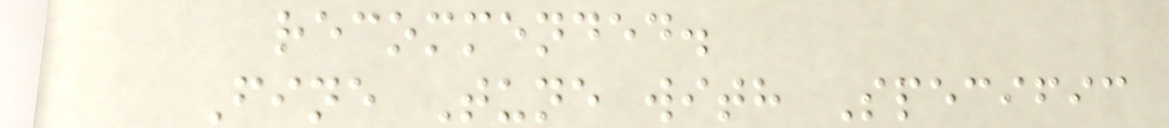recommended.
Fine Tune with Specific
